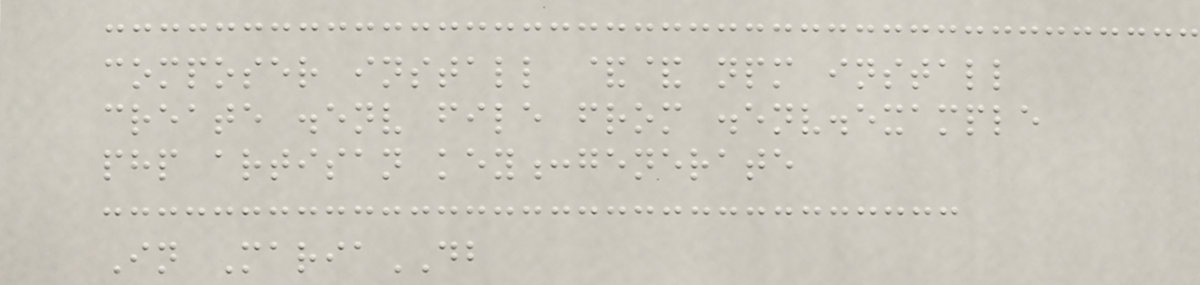composer install && npm install
create .env file from .env.example
php artisan key:generate
In MariaDB
